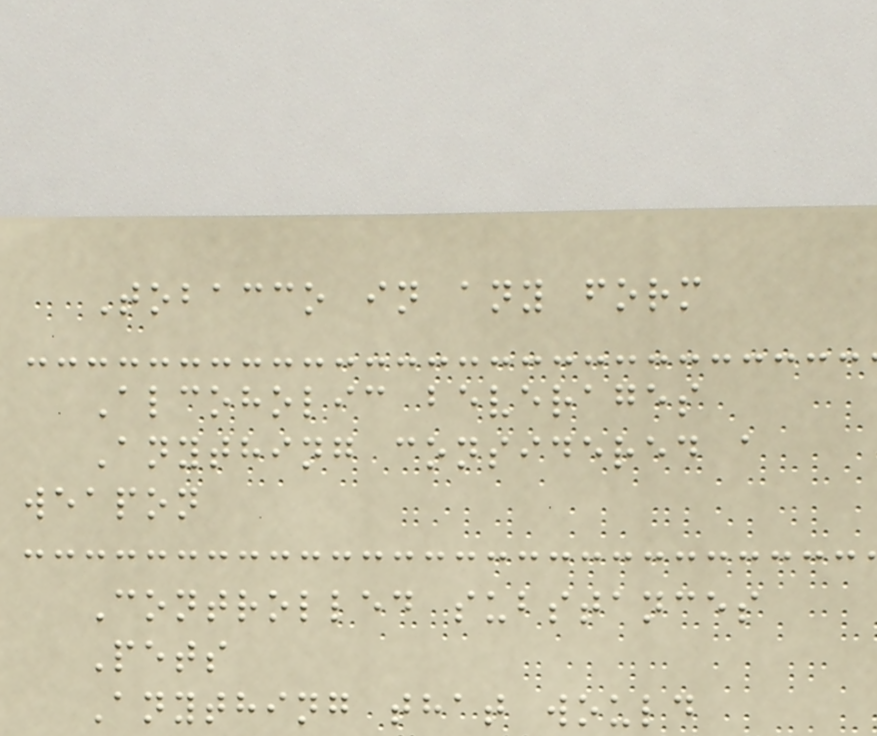Tobacco in any form
Alcoholic beverages
Anything considered a
weapon
Controlled substances
Pets
Anything that would
